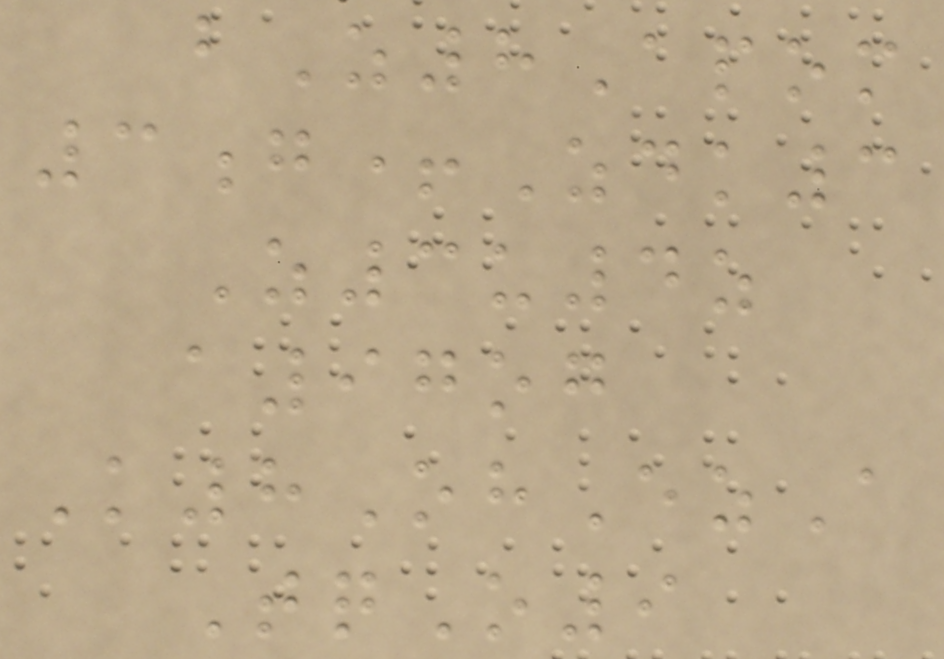bZ8Apom
3g+Zdk3
Z3u4z
a97og
K8OhEzA
TqO9
